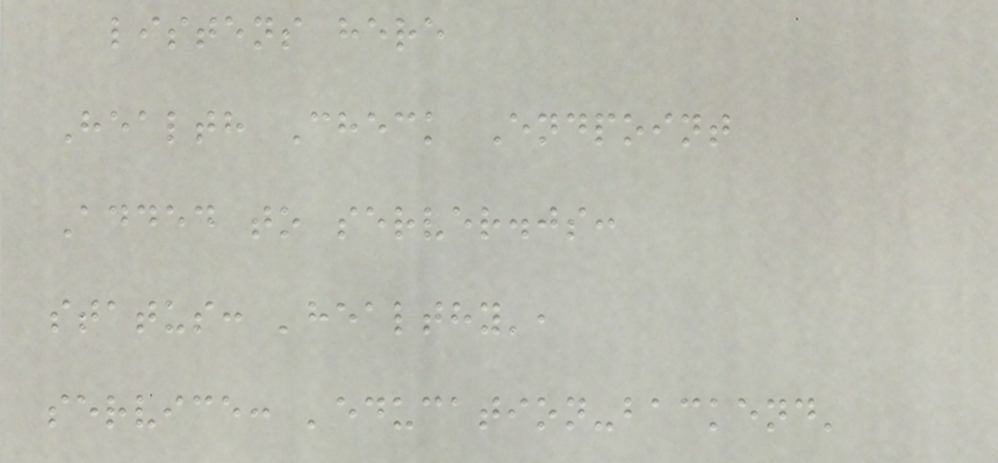listens here
Health Check Endpoint
Added to server.js:
status: 'healthy',
service: 'education-backend'
